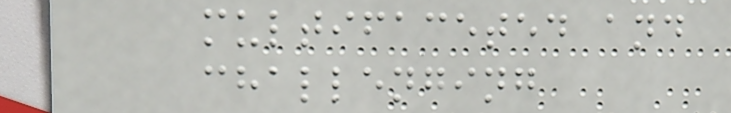multifaceted and
challenging
